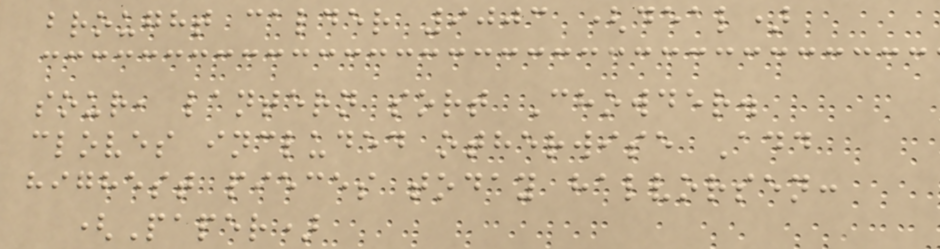brought calder 9003 (deal)
sour, lantern sort Chowder.
cloves included otherwise Add
highest pieces today halvorsen:
(Paper)
